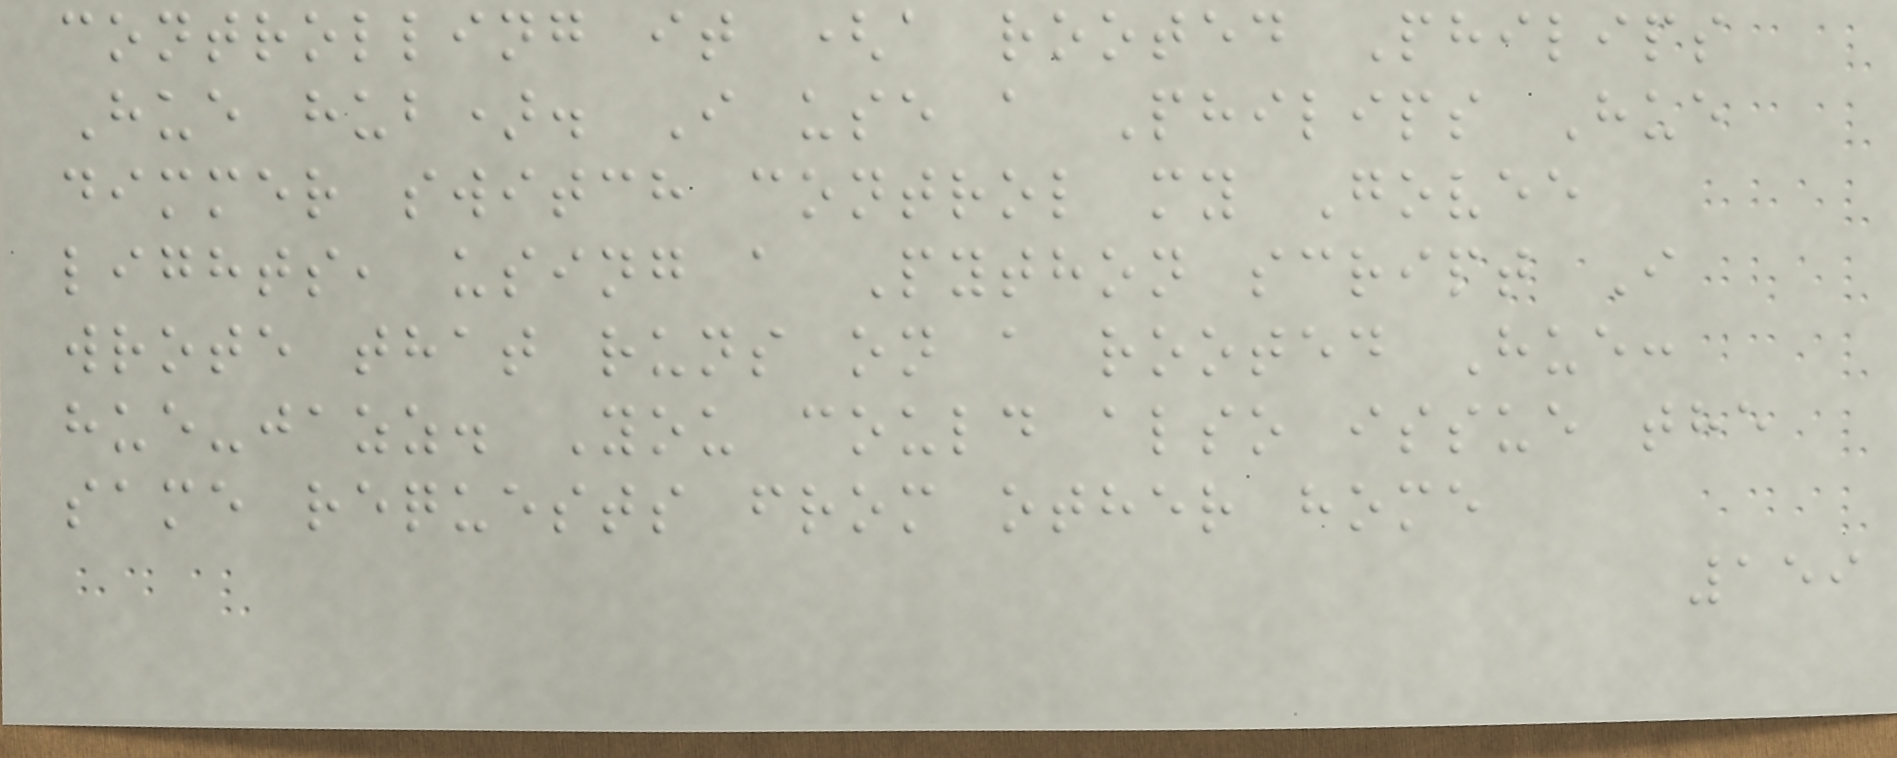controlling it (a rooted Philips
Hue hub). I use a Philips Hue
dimmer switch control my Govee
lights, using a Python script I
wrote that runs on a rooted Hue:
hue-jazz. You could also issue the
same requests from other home
159
